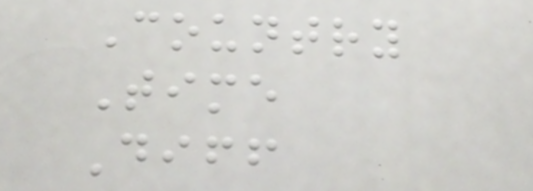Country
Time
Diff
